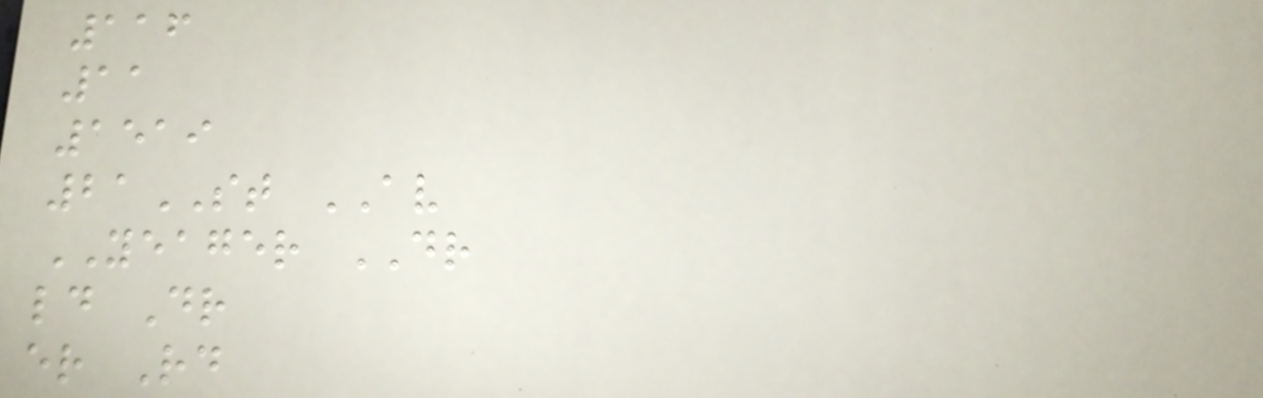116
11
1519
21ST AV
YEAGER DR
ld Dr
er Rd
